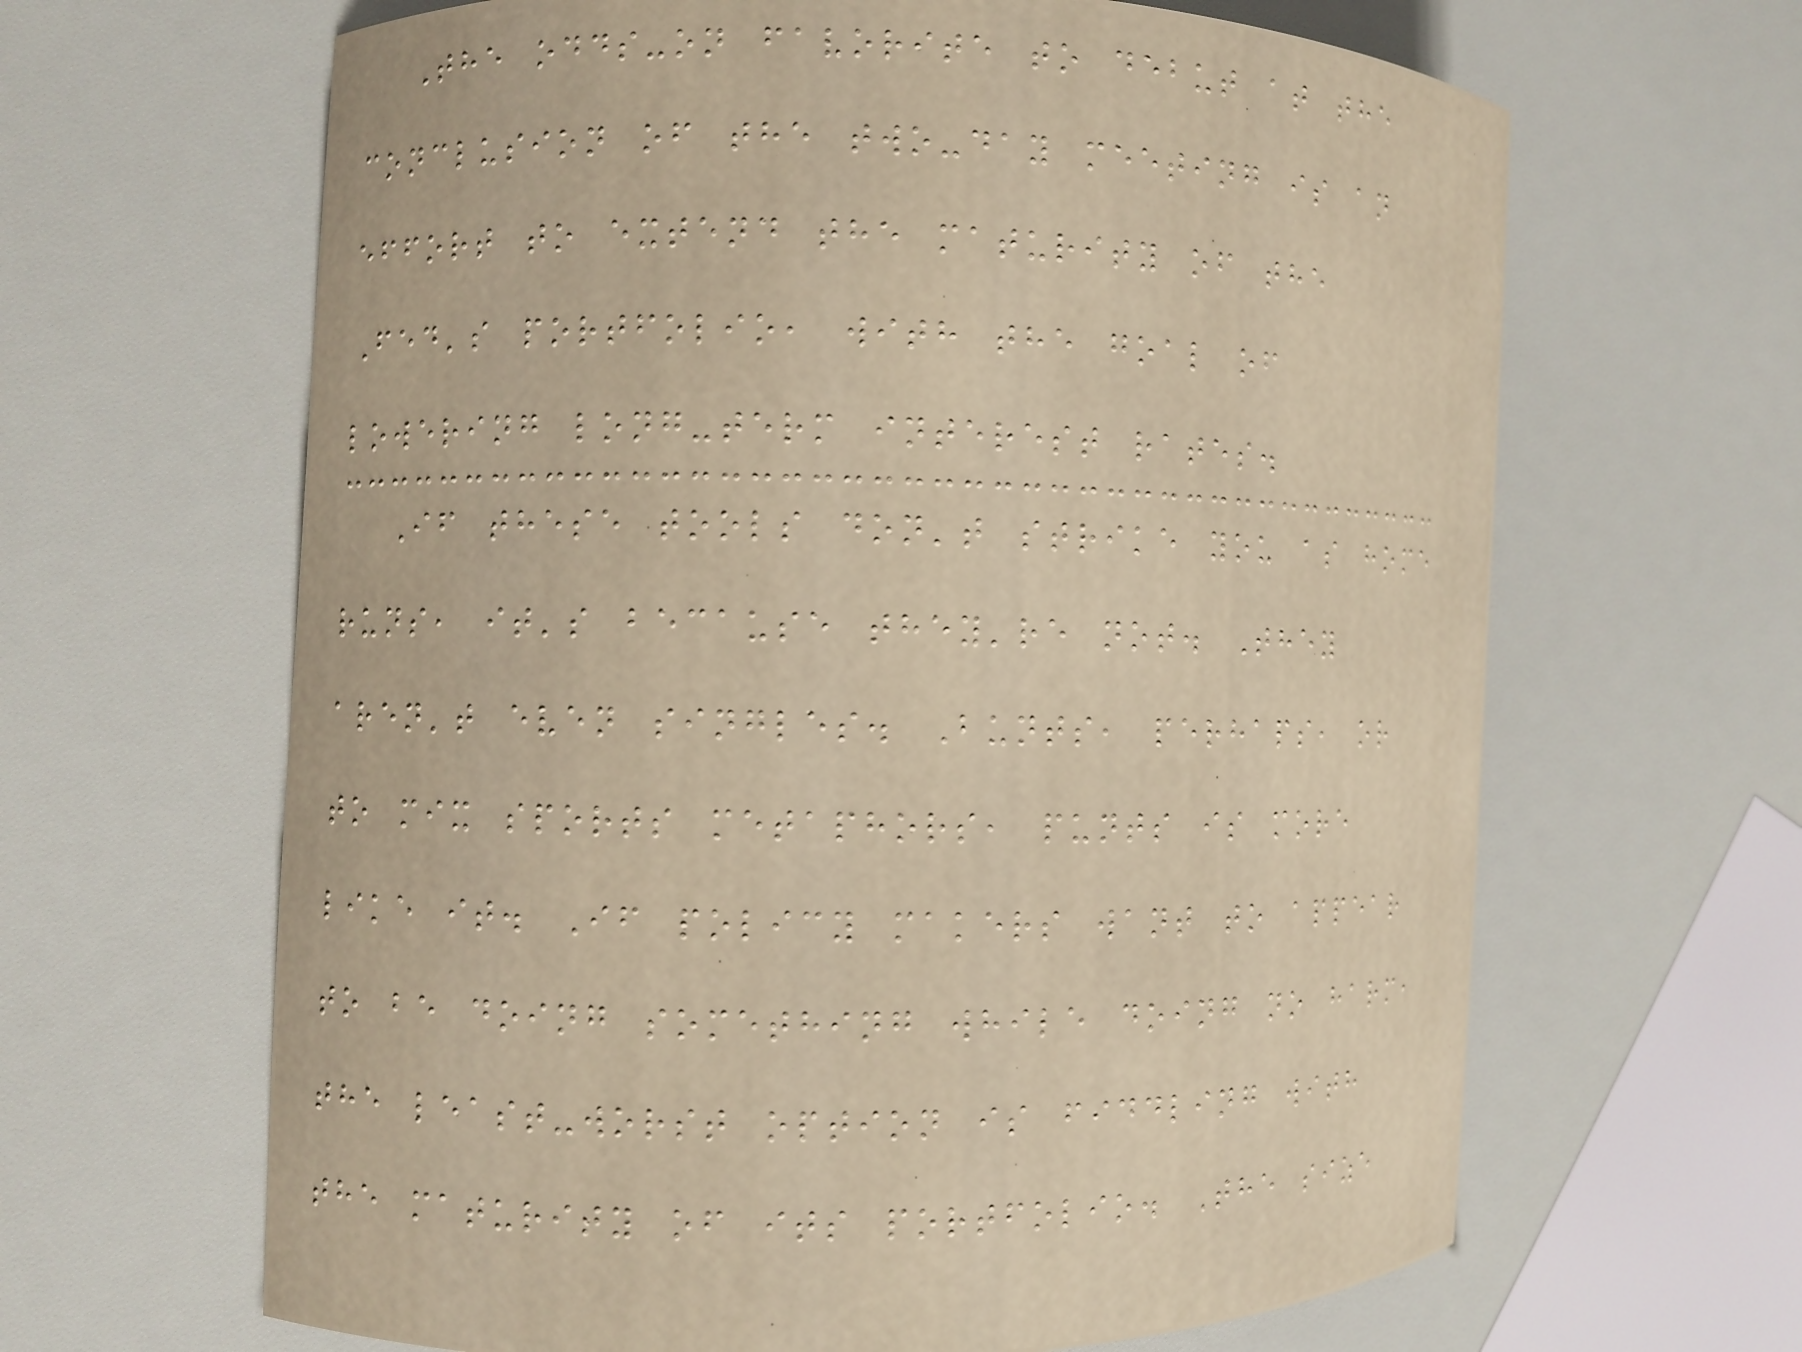The odds-on favorite to debut at the
conclusion of the two-day meeting is an
effort to extend the maturity of the
Fed's portfolio, with the goal of
lowering long-term interest rates.
If these tools don't strike you as home
runs, it's because they're not. They
aren't even singles. Bunts, perhaps, or
to mix sports metaphors, punts is more
like it. If policy makers want to appear
to be doing something while doing no harm,
the least-worst option is fiddling with
the maturity of its portfolio. The size
